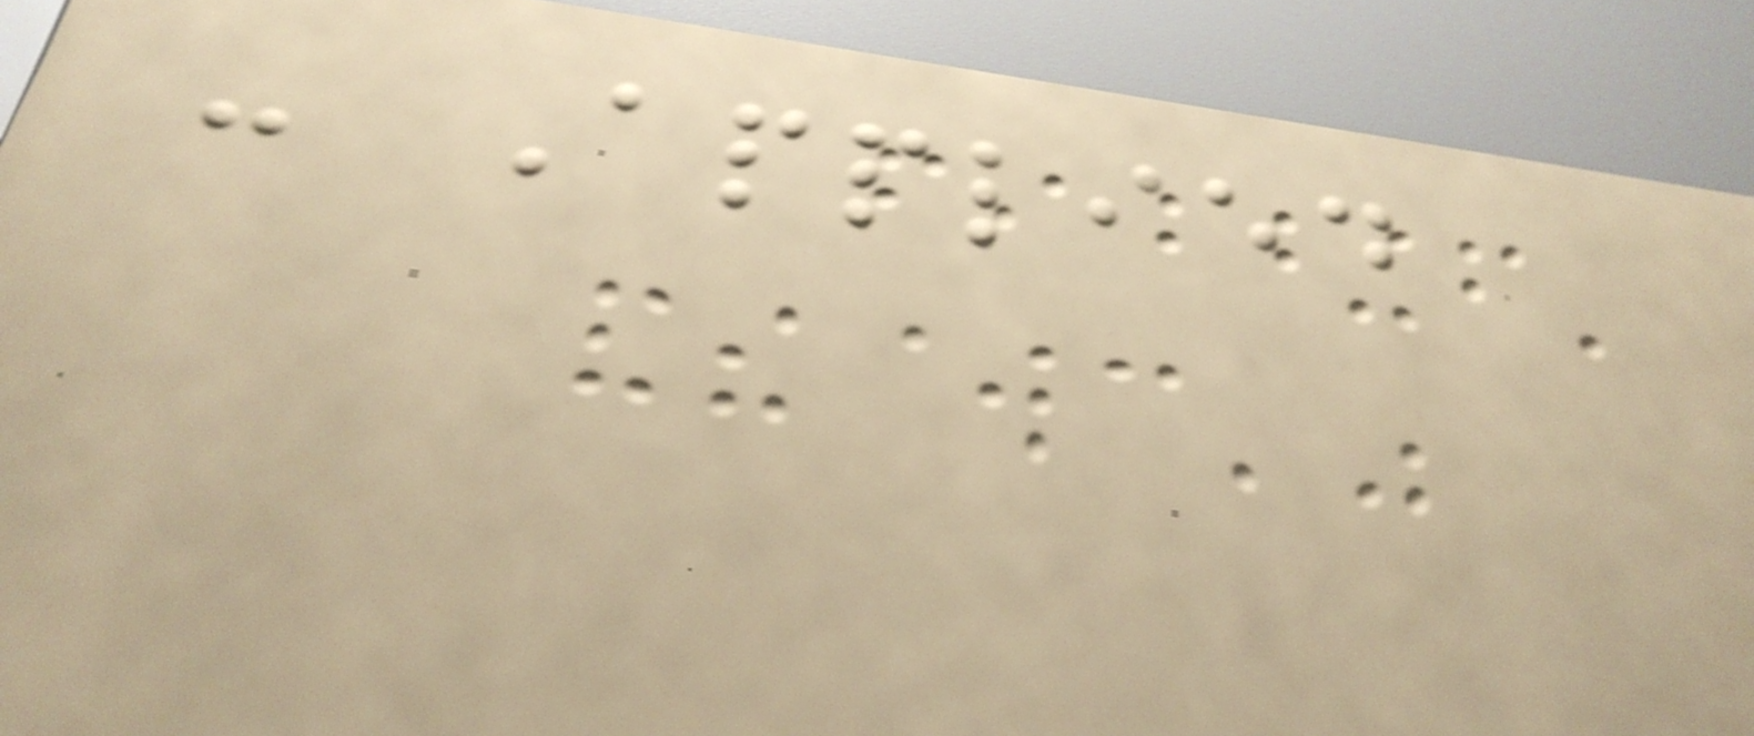- Applied
